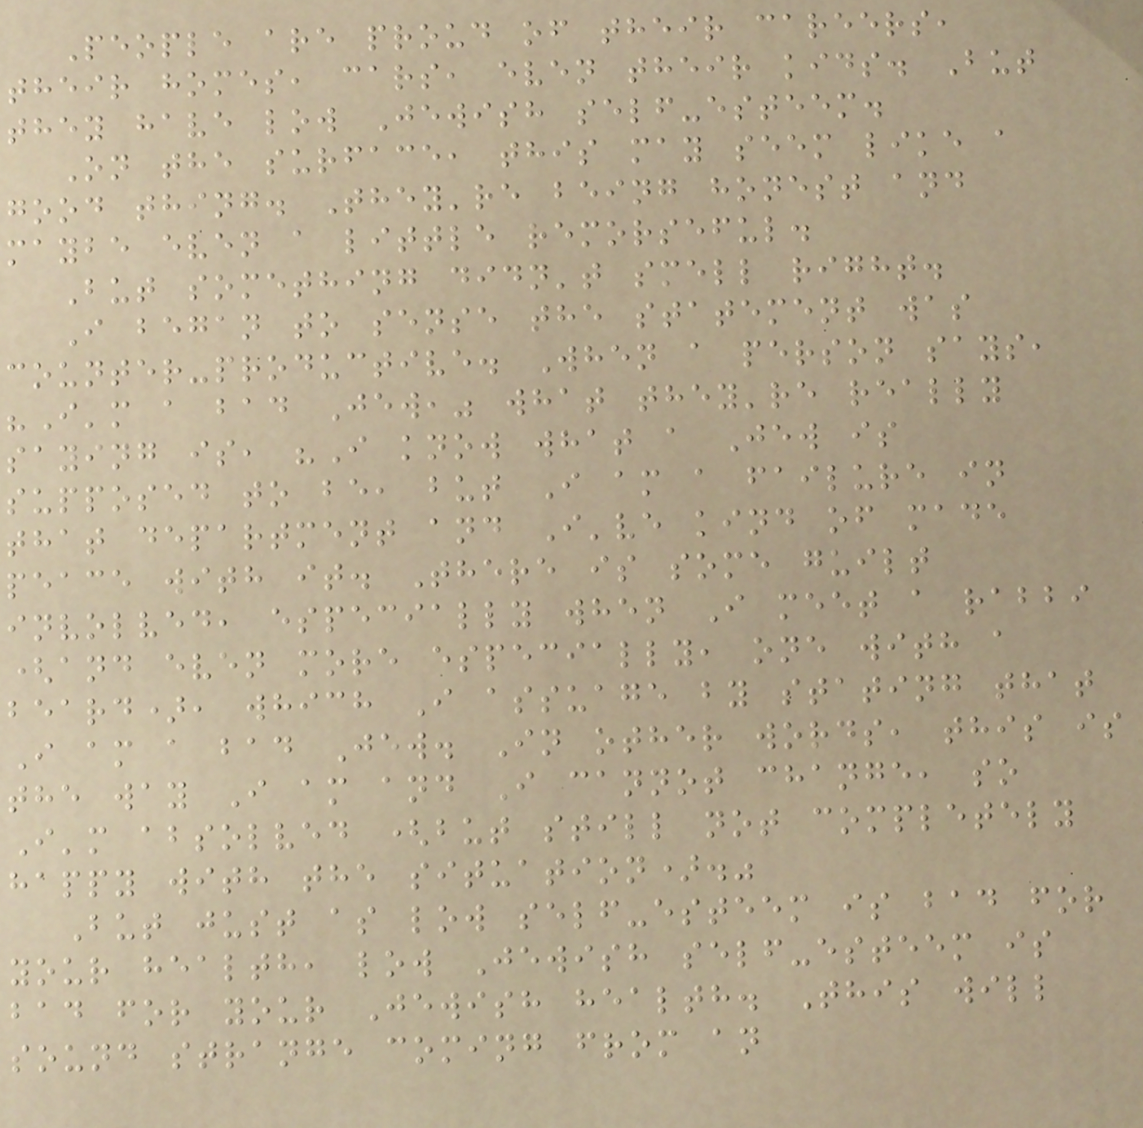People are proud of their careers,
their homes, cars, even their kids. But
they have low Jewish self-esteem.
On the surface, this may seem like a
good thing. They're being honest and
maybe even a little remorseful.
But something didn't smell right.
I began to sense the statement was
counter-productive. When a person says,
"I'm a bad Jew," what they're really
saying is, "I know what a Jew is
supposed to be, but I am a failure in
that department and I've kind of made
peace with it. There is some guilt
involved, especially when I meet a rabbi
(and even more especially, one with a
beard), which I assuage by stating that
I am a bad Jew. In other words, this is
the way I am and I cannot change, so
I'm absolved (but still not completely
happy with the situation)."
But just as low self-esteem is bad for
your health, low Jewish self-esteem is
bad for your Jewish health. This will
sound strange coming from an
